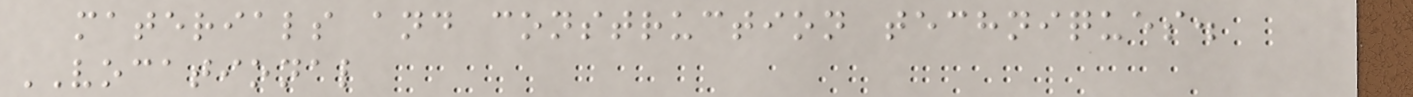materials and construction techniques.
VOCATIONAL
